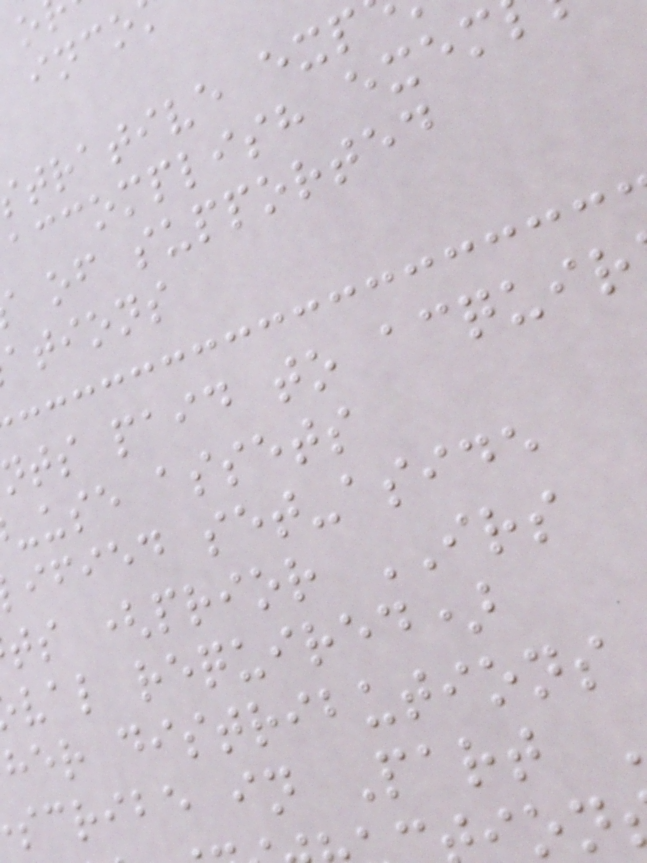trative exp
accomplish exem
of supported
ations
nts paid to acquir
-use assets
ified set-aside
ts (prior IRS
val required)
her distributions
scribe in Part
